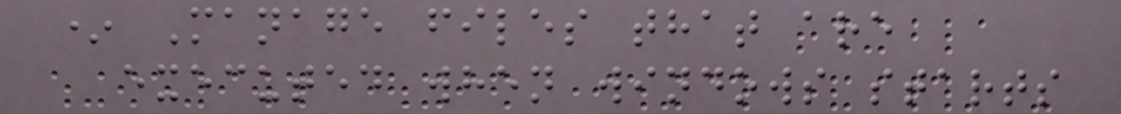* Manage files that are
executed when windows starts
